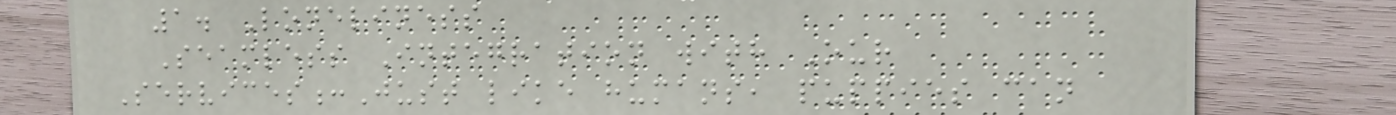1. Loneliness
Seamless Integration with Our
Services:Just like humans, puppies can
